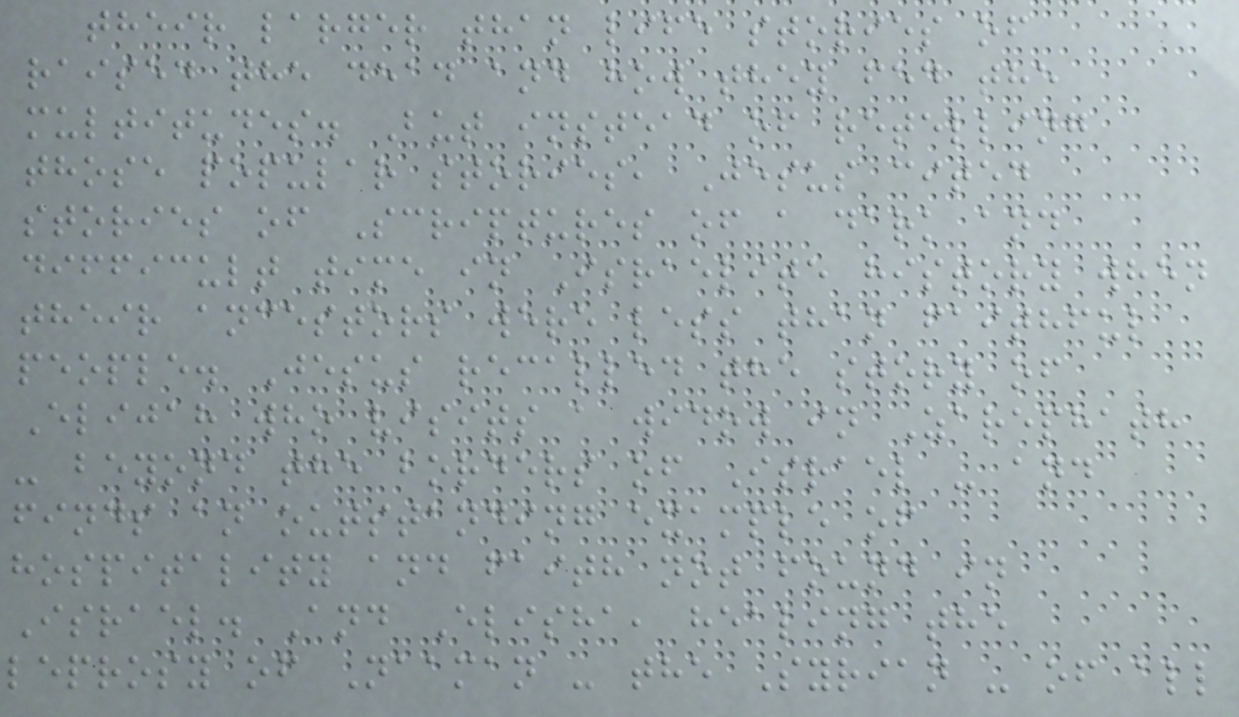their larger than life stories of
raised the dead and how they fed the
multitudes. But instead of retelling
those popular stories, Jesus cited
stories of Scriptures of a dark and
difficult time in Israelite history when
their ancestors were less than faithful
people. Jesus recalled the story of
Elijah who visits a widow in Zarephath
- beyond the borders of Israel - and
finds an outstanding example of
hospitality and faith not found in
Israel. And Elisha, healing the
leprosy of Naaman - the Syrian - of all
